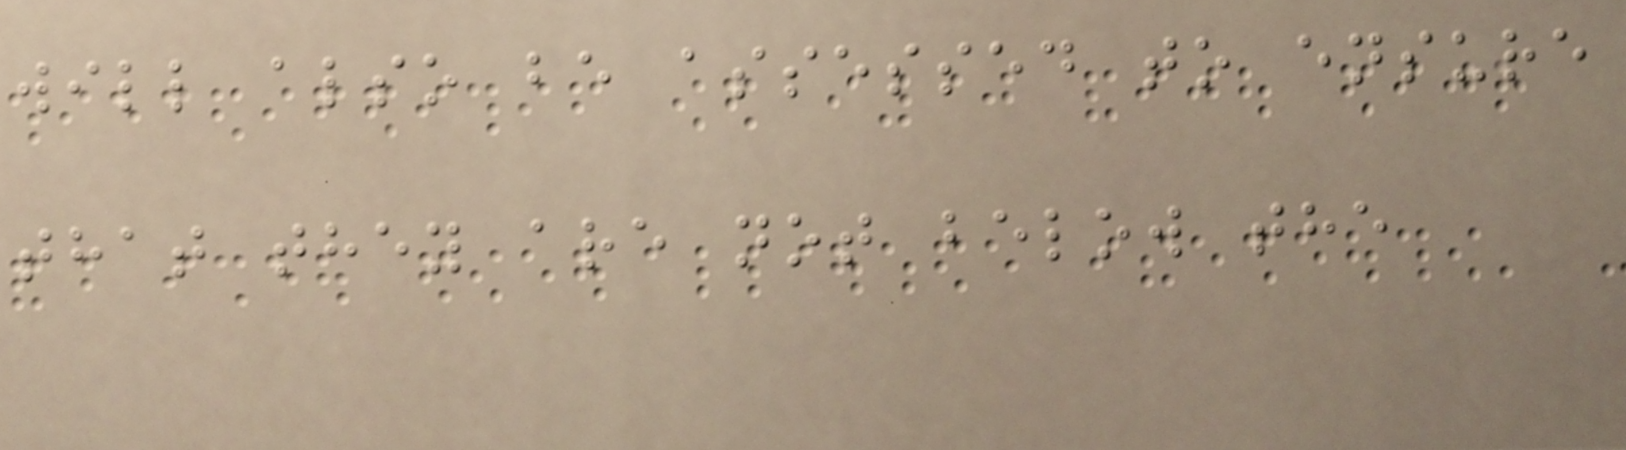will also be assessed to ensure
that they are not below the
